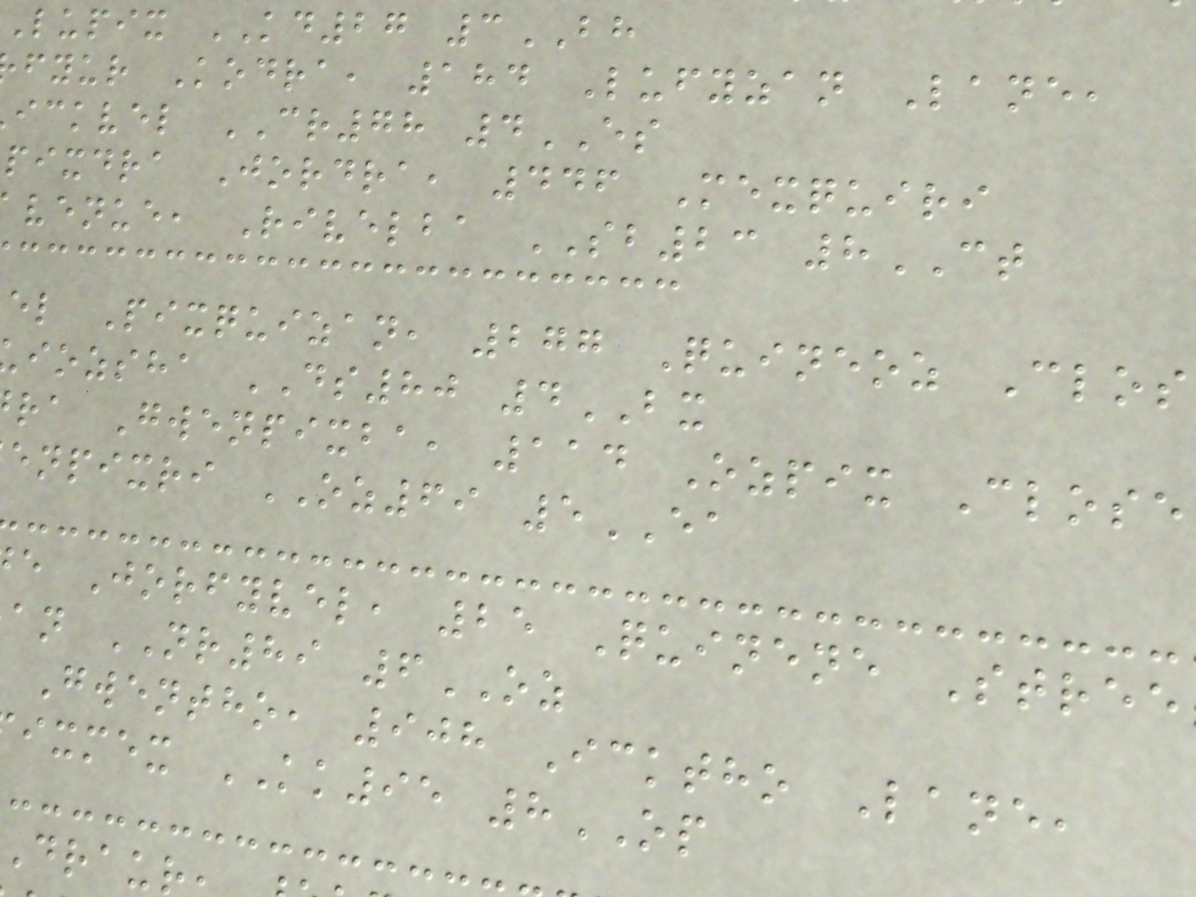Lupix KD27 3BH
fyur Kodra, 184 Lufyzan Lane,
ickvel CR78 4ES
pixdra Jordra, 446 Mexquiri
venue, Rivelba SB23 8CT
el Pixquizan, 277 Quineoz Clos
iozsha DS80 4BX
ra Gwenpixba, 114 Ozpix Close
enpixri OZ69 5EA
e Jorfyvel, 25 Quinene Stree
an NR89 6OZ
Gwentho, 908 Icktho Lane,
ixmex KK95 8OP
